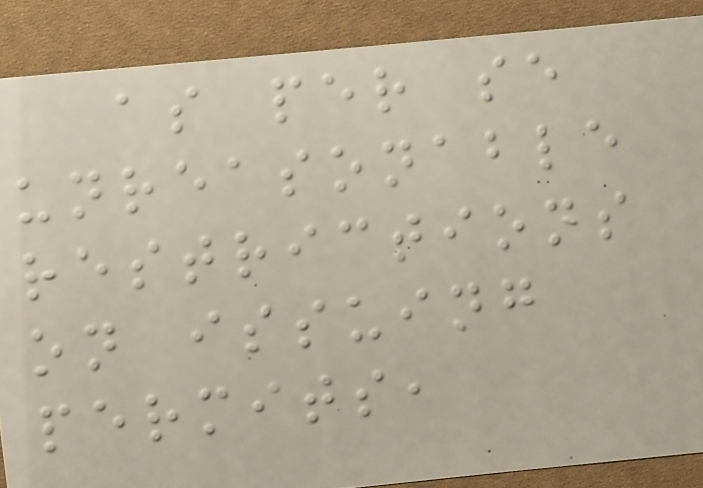as per se
unreasonable
restrictions
on issuing
permits,
